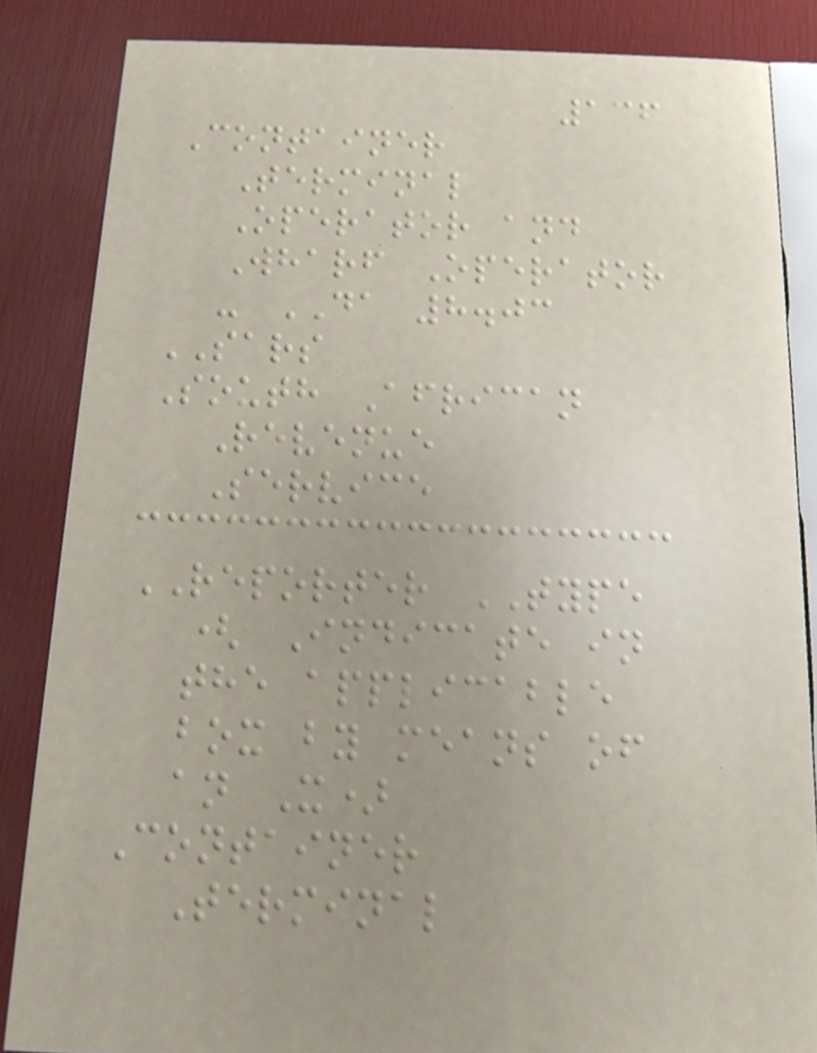136
Container
Terminal
Operator and
Wharf Operator
- DA 8.03
SARS
South African
Revenue
Service
REPORTER TYPE
( Indicate in
the applicable
box by means of
an X)
Container
Terminal
